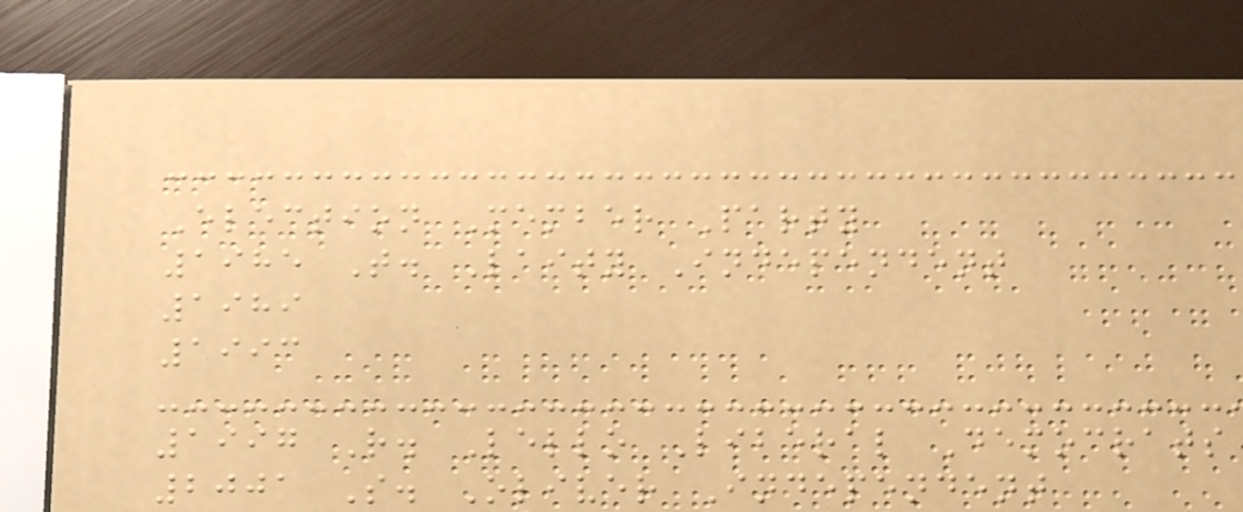Election Member Party
1985 T. Laity Independent
1989
1993
1997 R. Lello Liberal Democrats
2001 S. Oliver Independent
